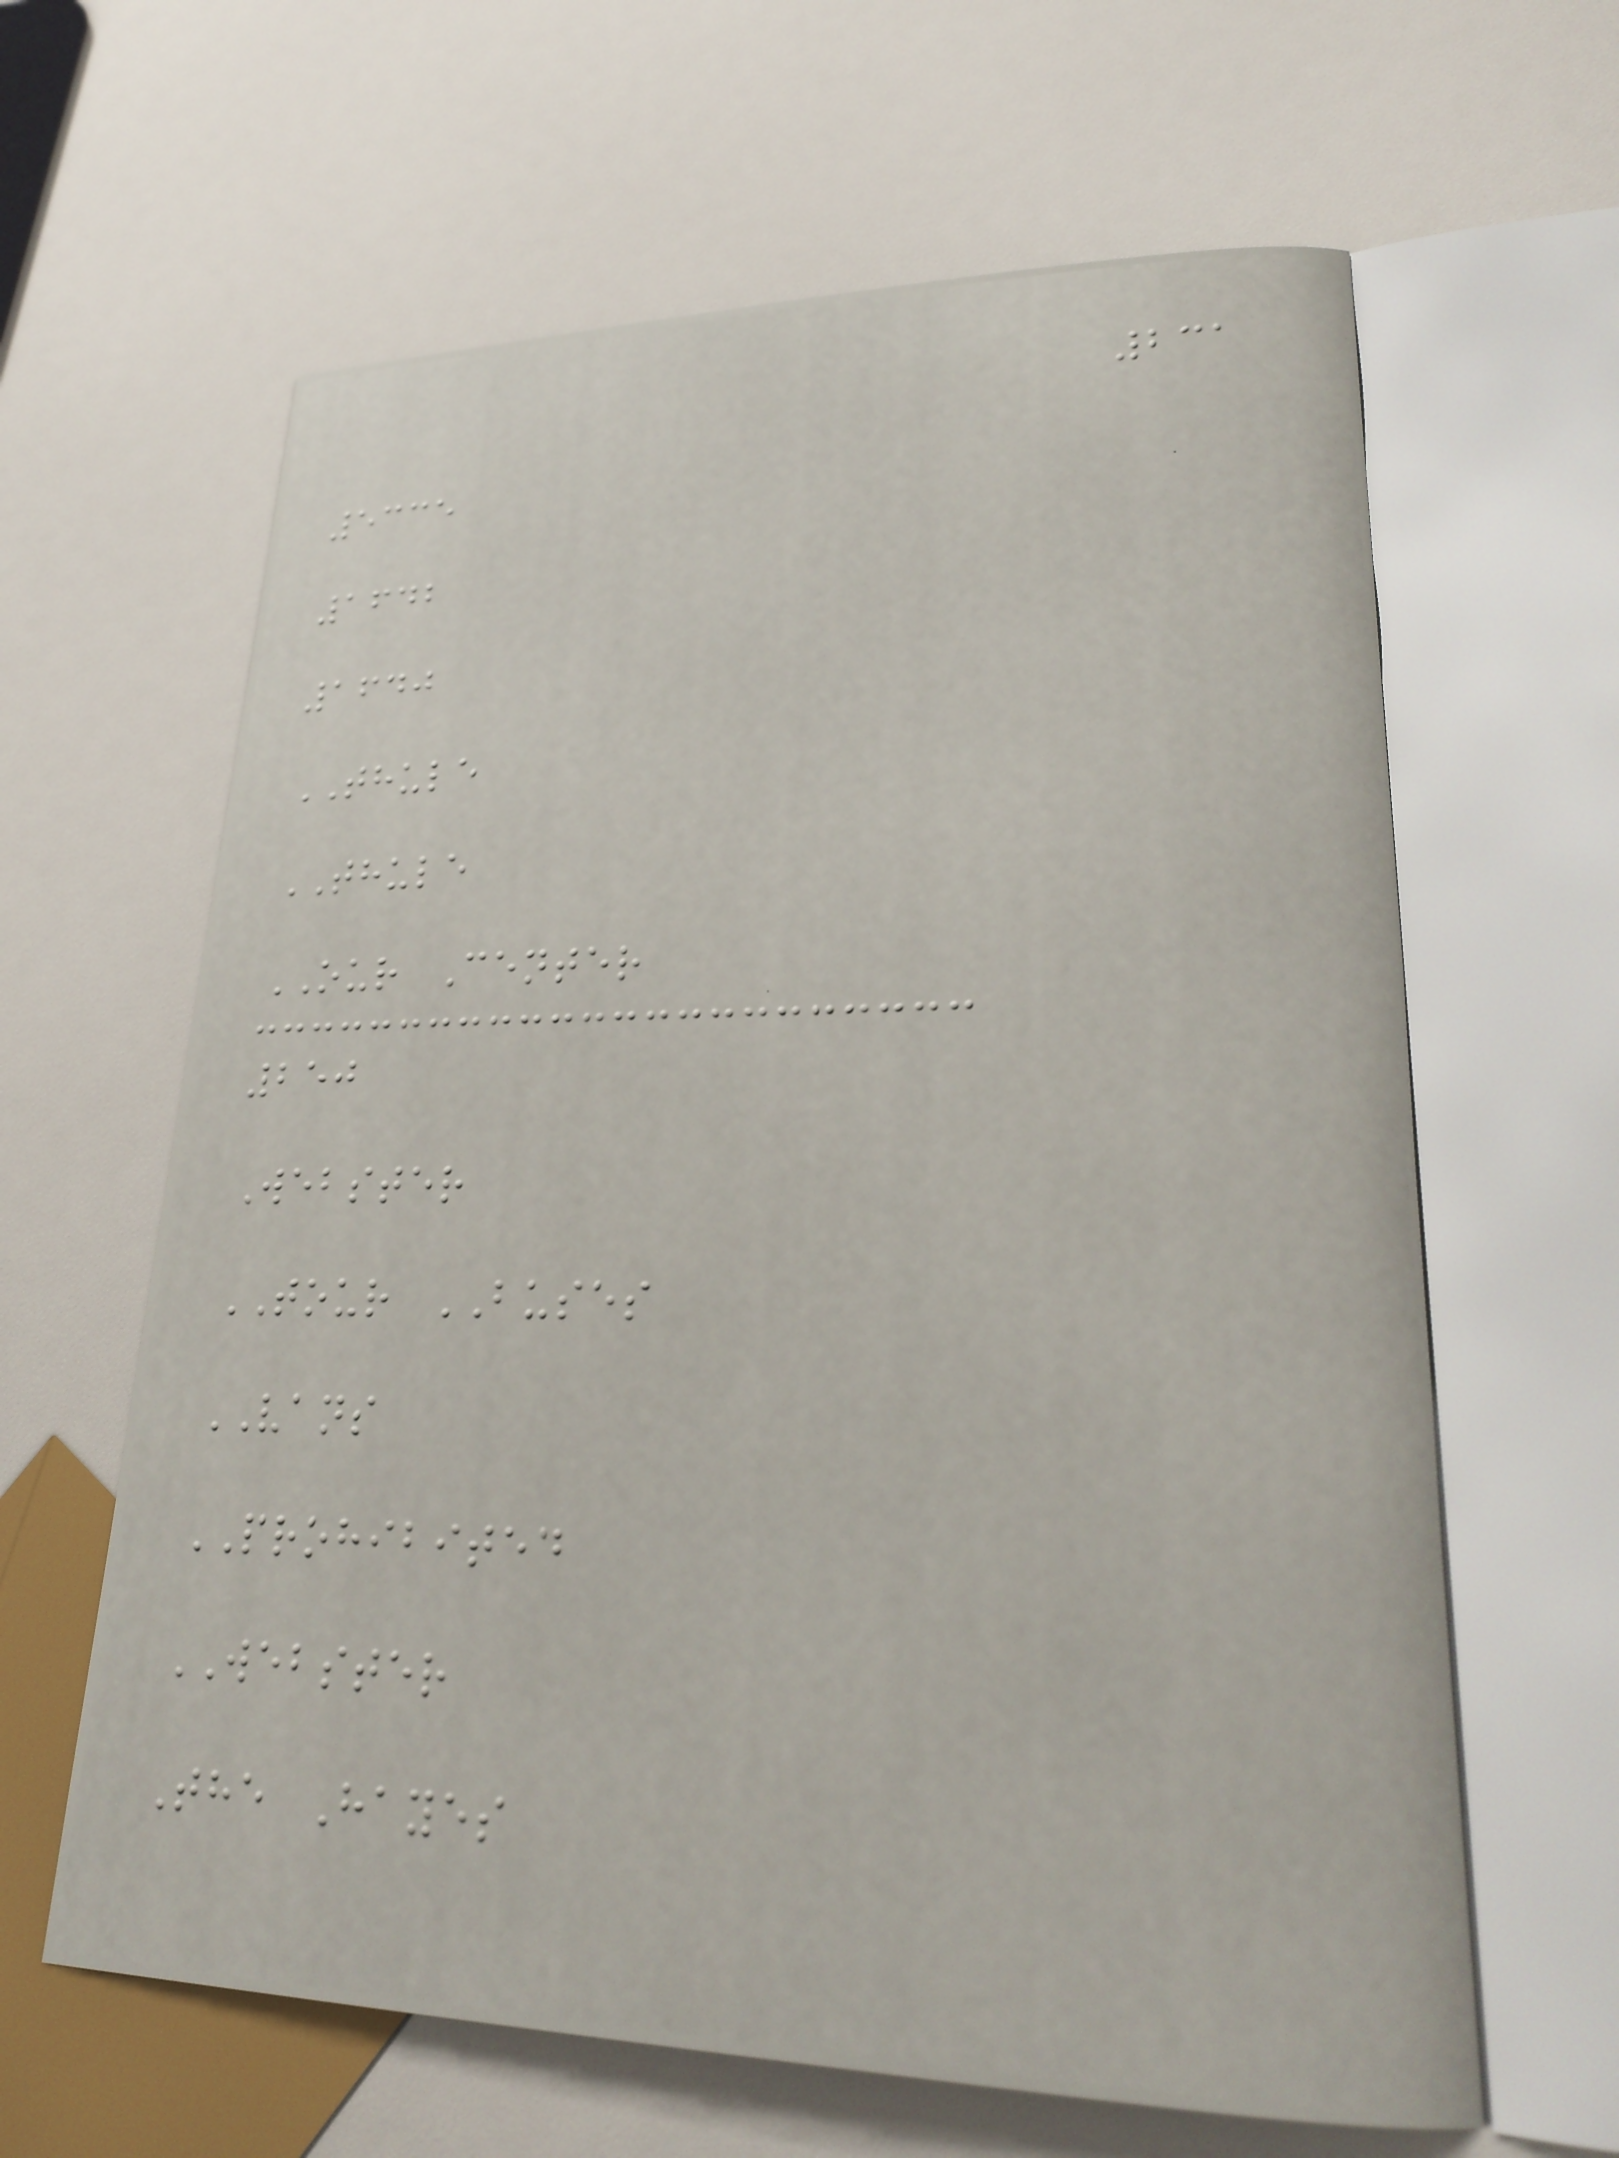231
5335
1642
1640
THULE
THULE
OUR Center
250
Webster
TOUR BUSES
VANS
PROHIBITED
WEBSTER
The Hayes
